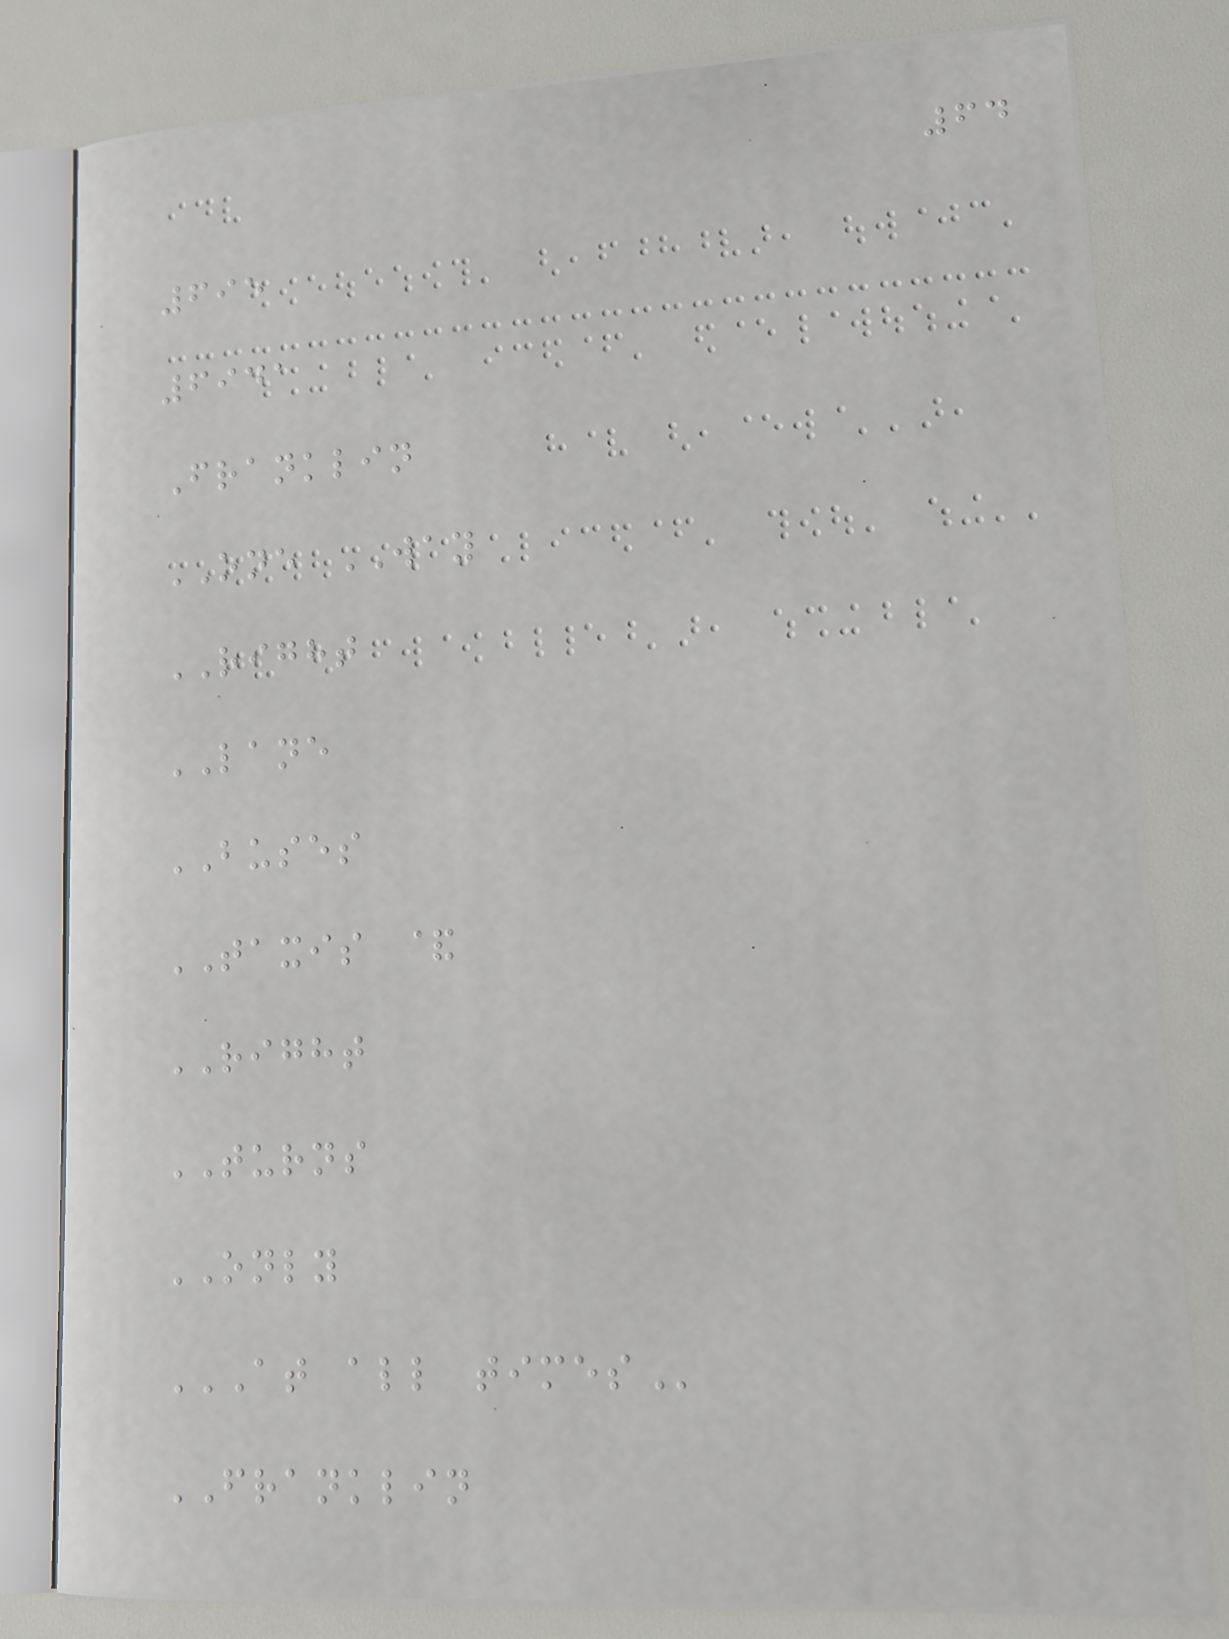64
695
6941
Franklin
ONE WAY
RIGHT
LANE
BUSES
TAXIS &
RIGHT
TURNS
ONLY
AT ALL TIMES
FRANKLIN
